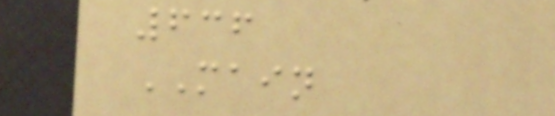636
MAIN
